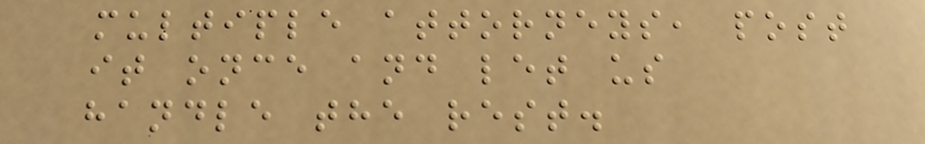multiple attorneys, post
it once and let us
handle the rest.
